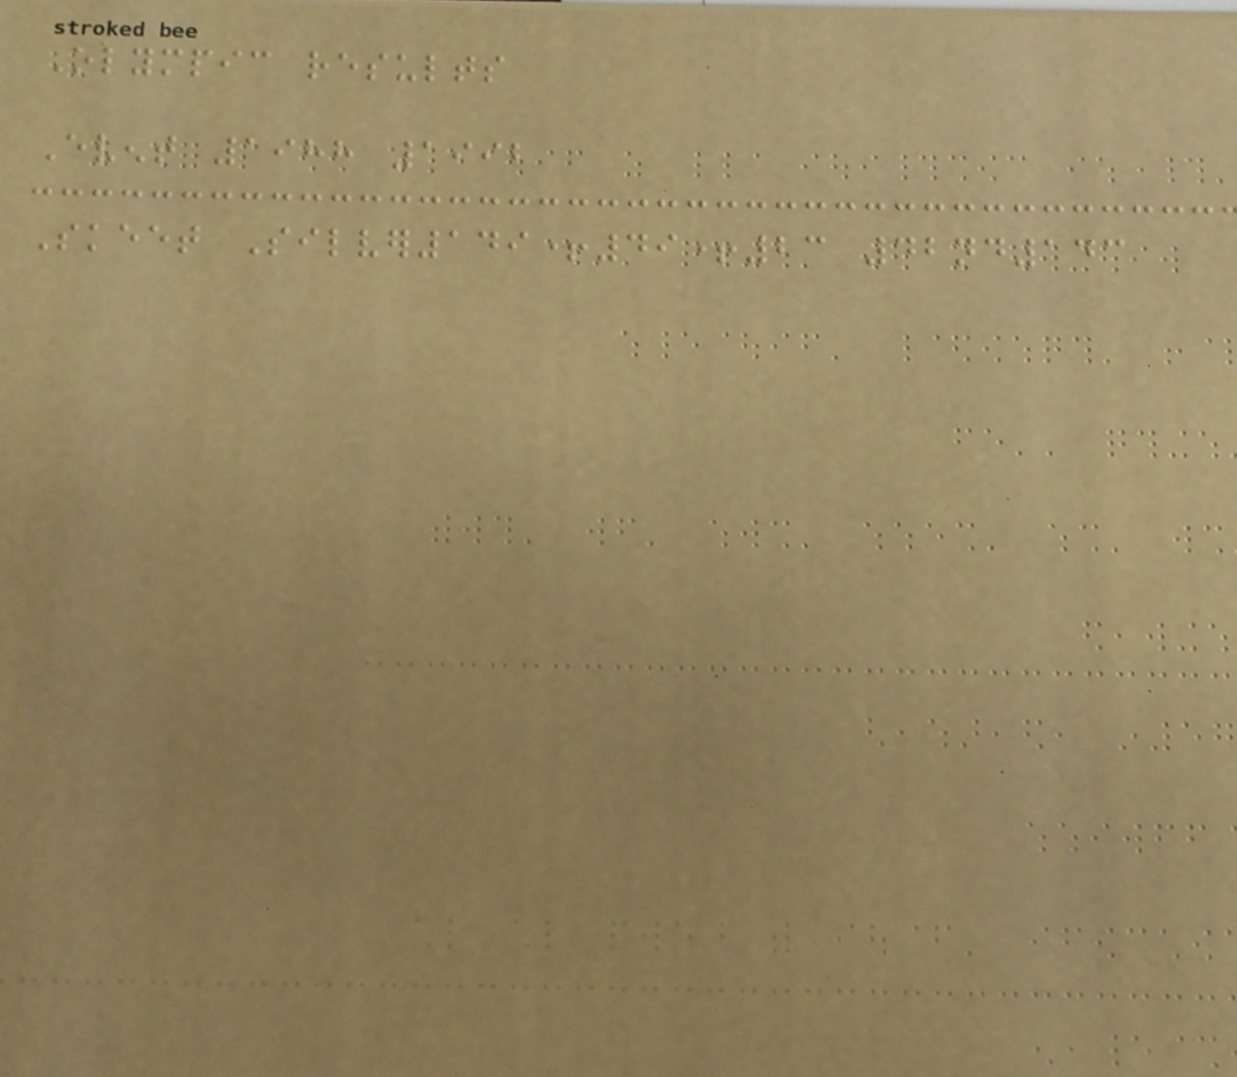Olympic results
Event 1988 1992
Skeet Silver149+49+23 42nd143
